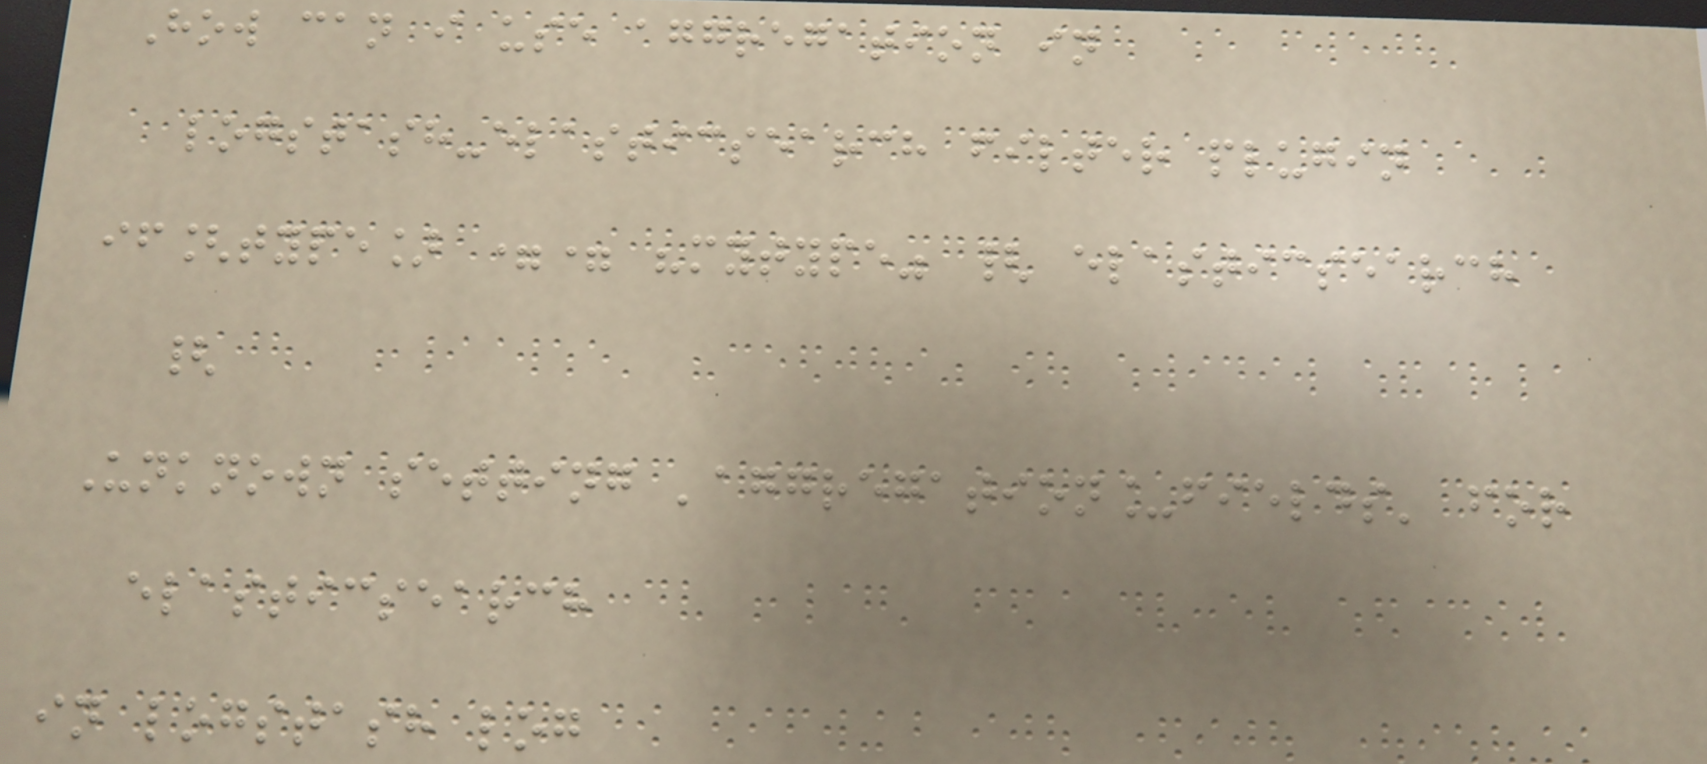How can i use aggregation in
logstash-elasticsearch filter plugin
if[type] == "mytype" { elasticsearch
{
Unknown setting 'aggregation_fields' for
elasticsearch
in logstash log
